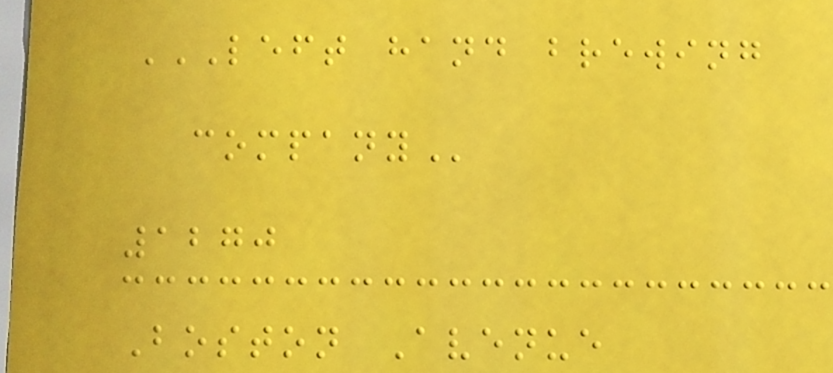LEFT HAND BREWING
COMPANY
1270
Boston Avenue
